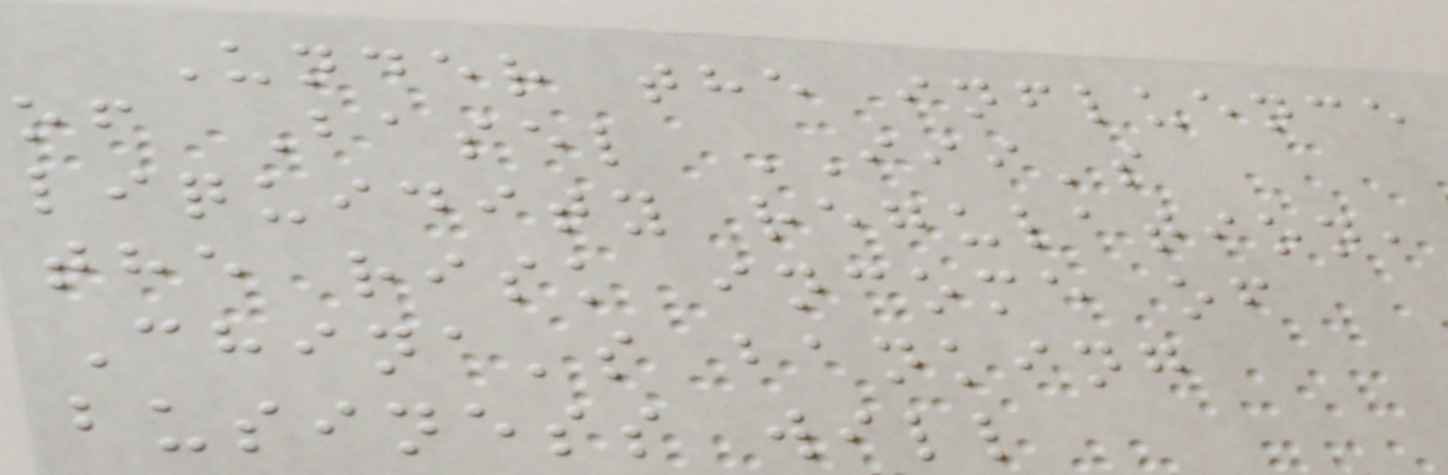Under the influence
of Basel III's
liquidity regulation,
the risk income of
China's banking
business will
